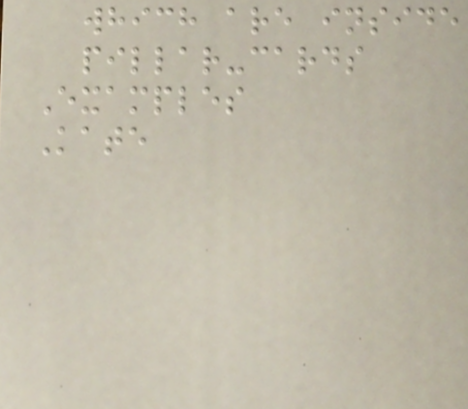which are inside
pillar-cards
Examples
Kate
